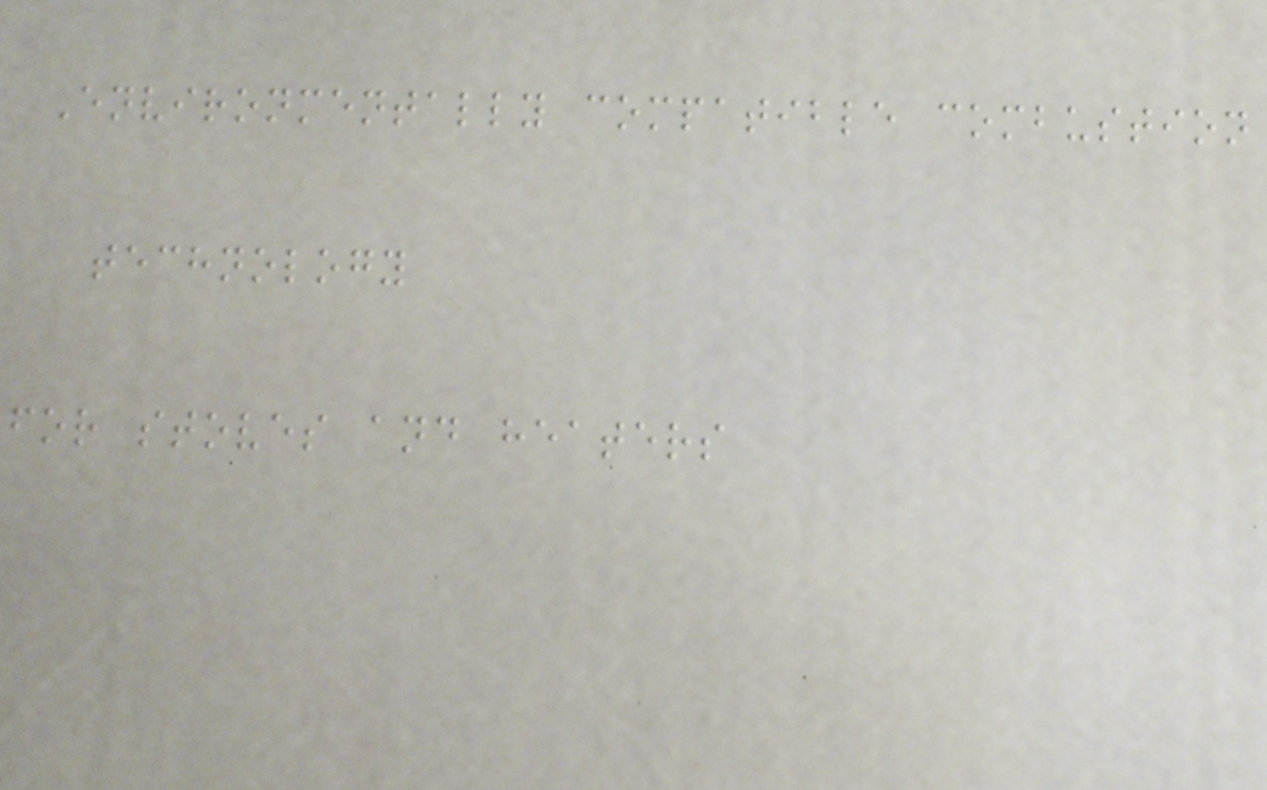Environmentally compatible combustion
technology
for stoves and heaters
